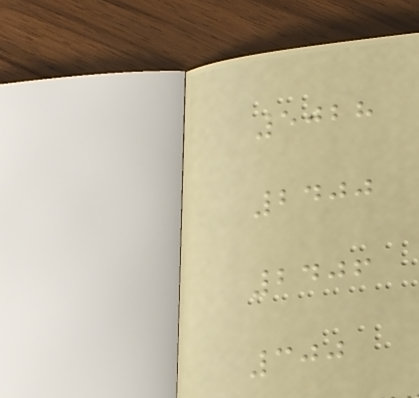5028
2400
2406
300
